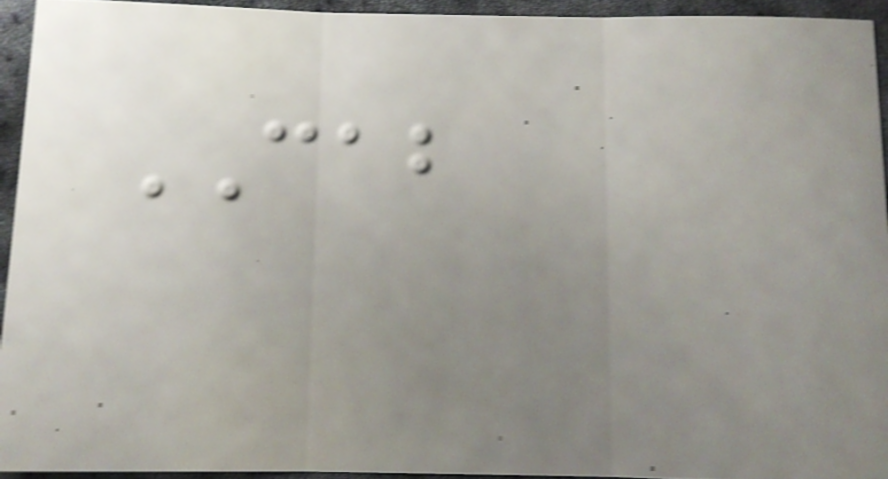CAB
